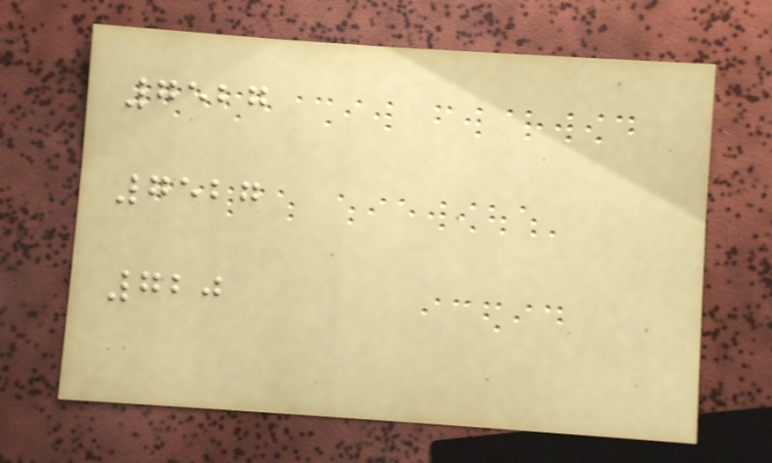7527
7527
720
